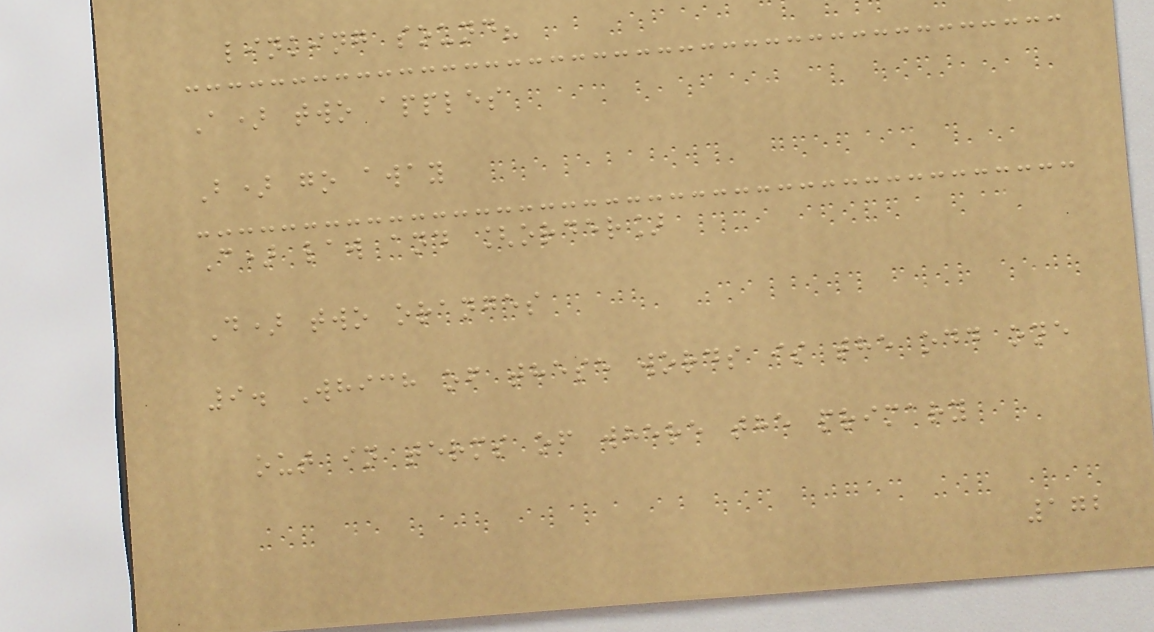linking sound?
A) two apples
B) go away
C) law and [order]
D) two oranges
9. Which of these words is the odd one
out in terms of where the primary
172
